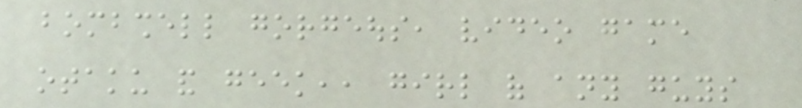bombshell gorgeous, video game
otaku and geek,, girl of any guys
